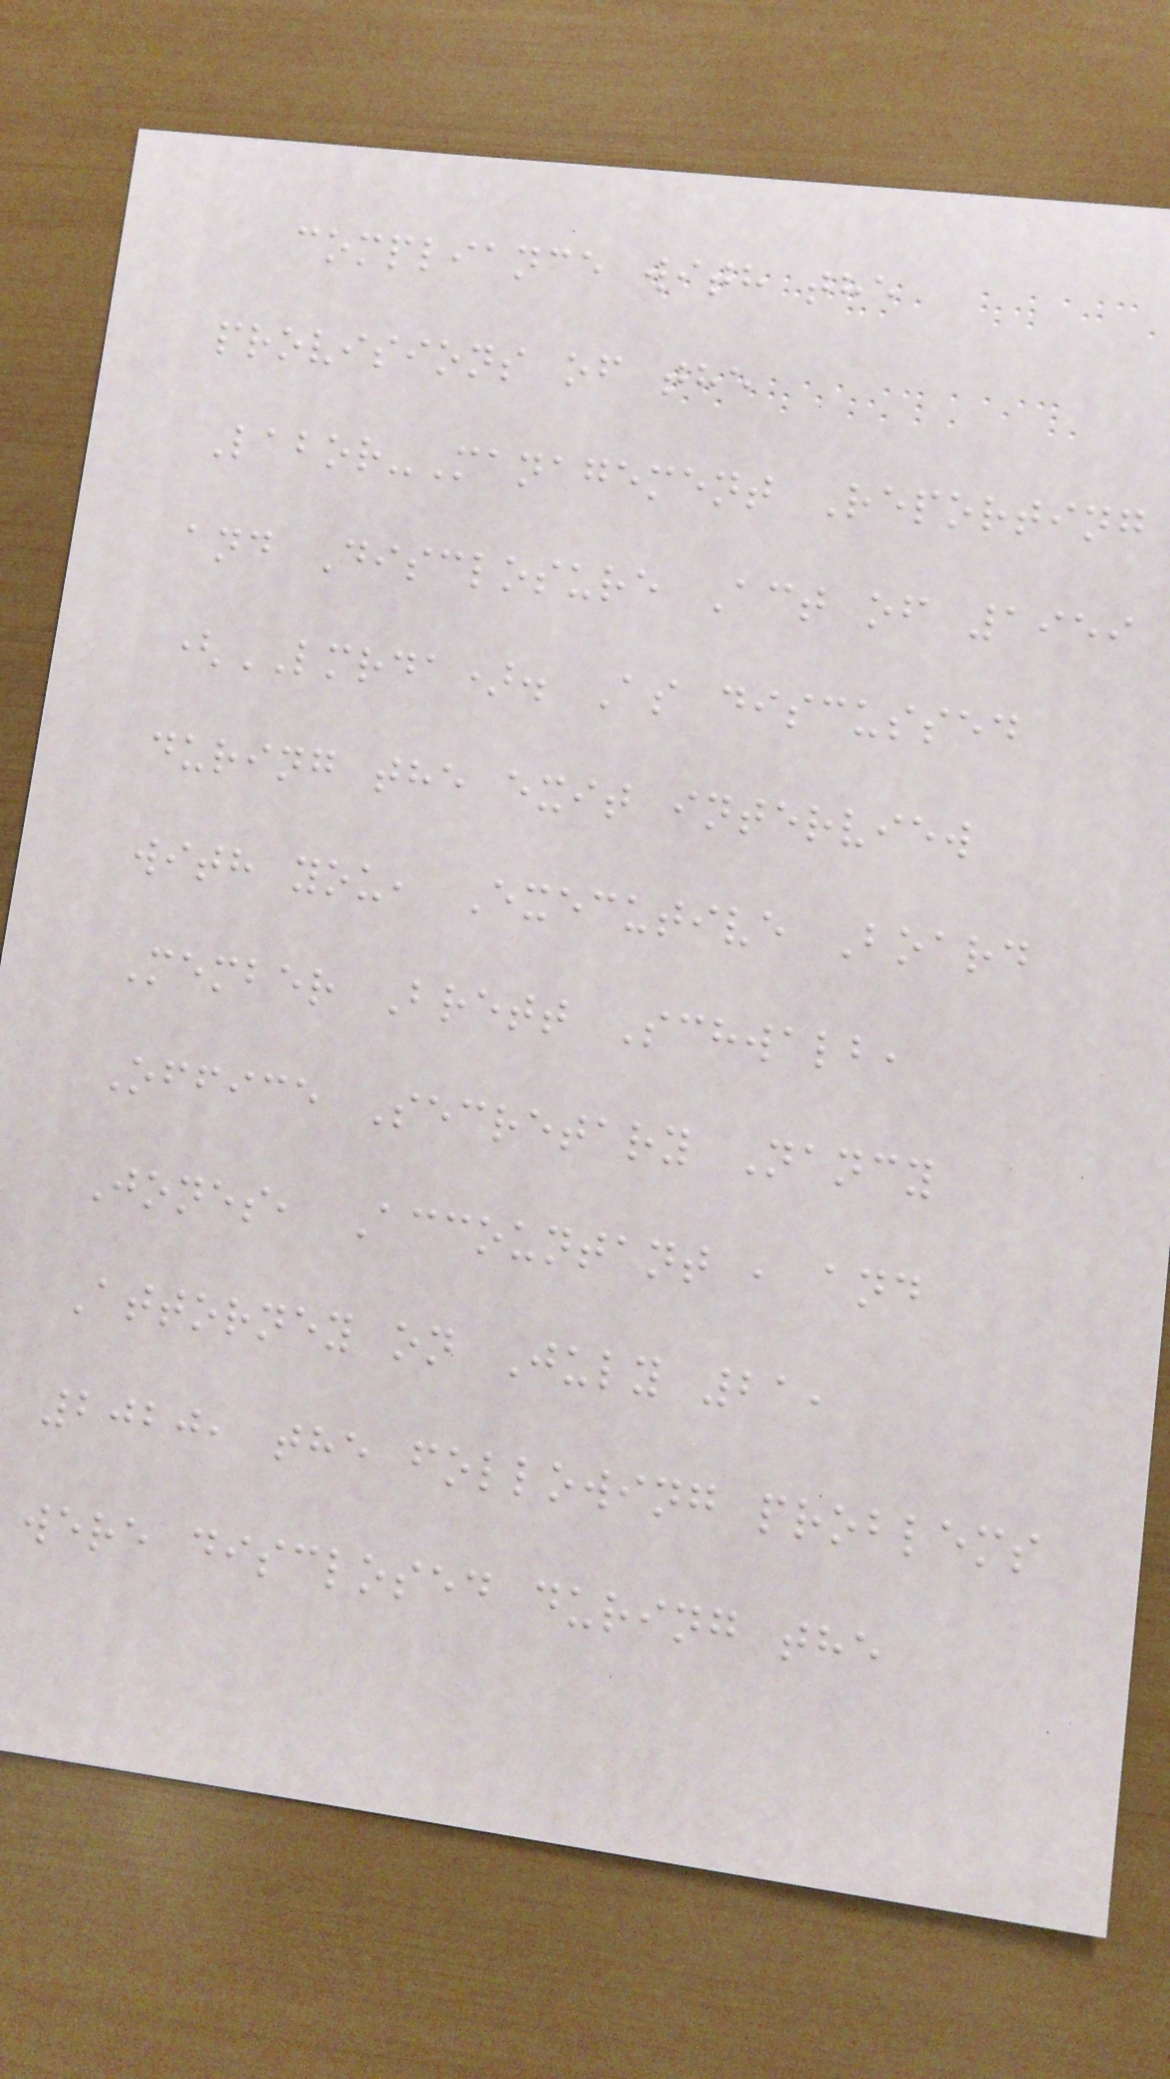compliance with the
provisions of the
Labor-Management Reporting
and Disclosure Act of 1959
(LMRDA). As discussed
during the exit interview
with you, Executive Board
Member Brett Schwalb,
Office Secretary Nancy
Jones, Accountant , and
Attorney on July 21,
2020, the following problems
were disclosed during the
